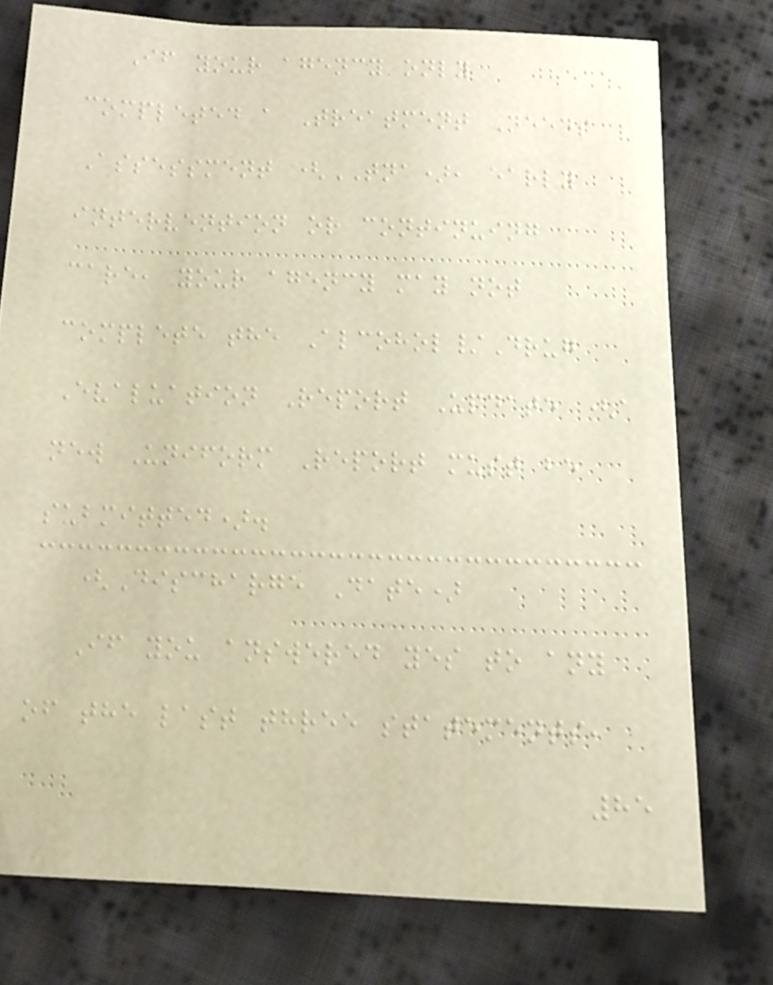If your agency only
completed a Treatment Needs
Assessment (TNA), early
intervention or continuing
care, your agency may not
complete the Alcohol/Drug
Evaluation Report Update (a
new Uniform Report must be
submitted).
(Discharge Date)
If you answered yes to any
of the last three statements,
85
